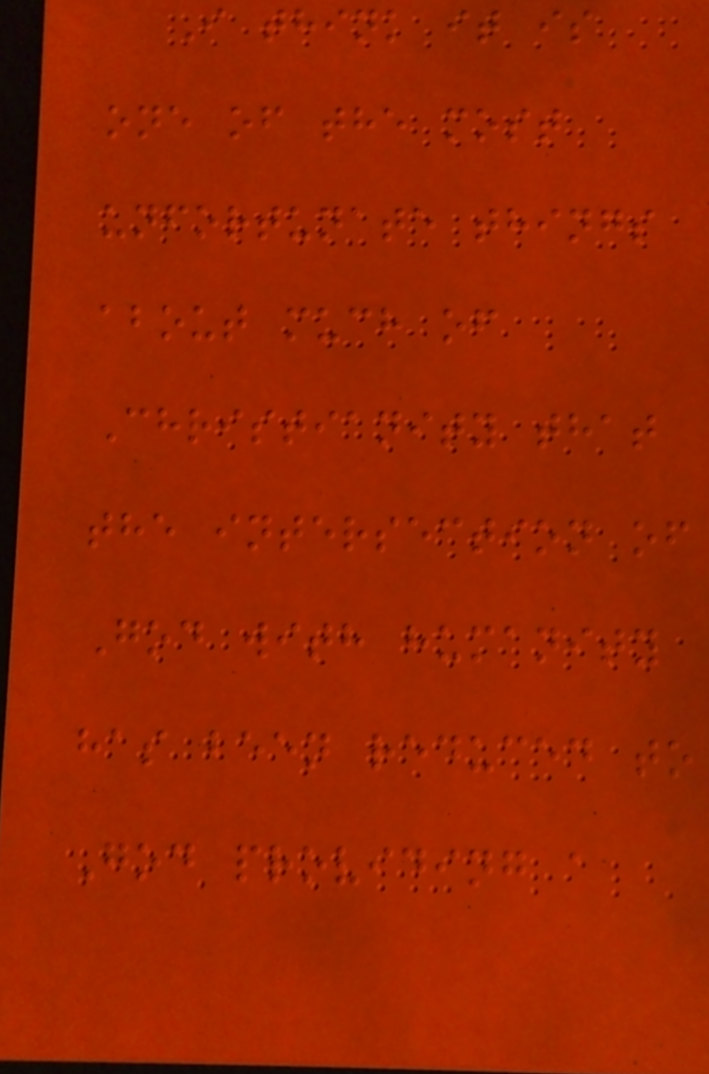I think it is
one of the most
unfortunate things
about much of
Christianity that
the intersection of
God with humanity
has been reduced to
God providing a
